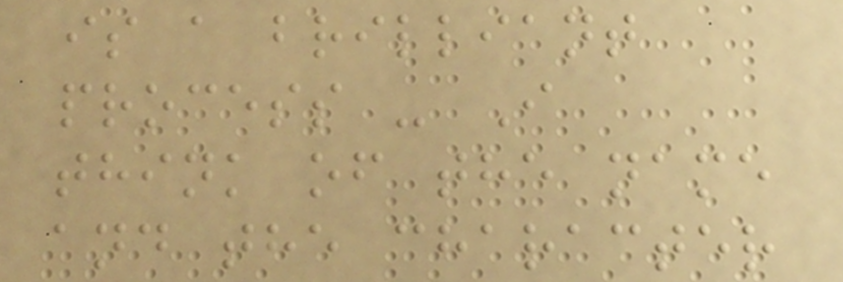is a brilliant
process - I
think of the name
and the character
